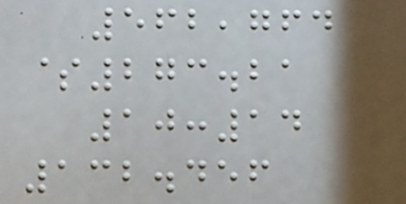562,764
$273.21
10:14
132.456
